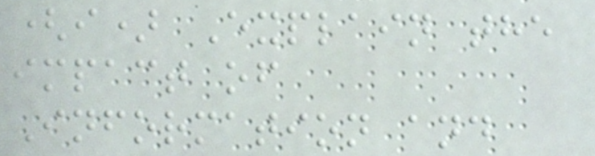(i) Explain the
impact of
Information and
